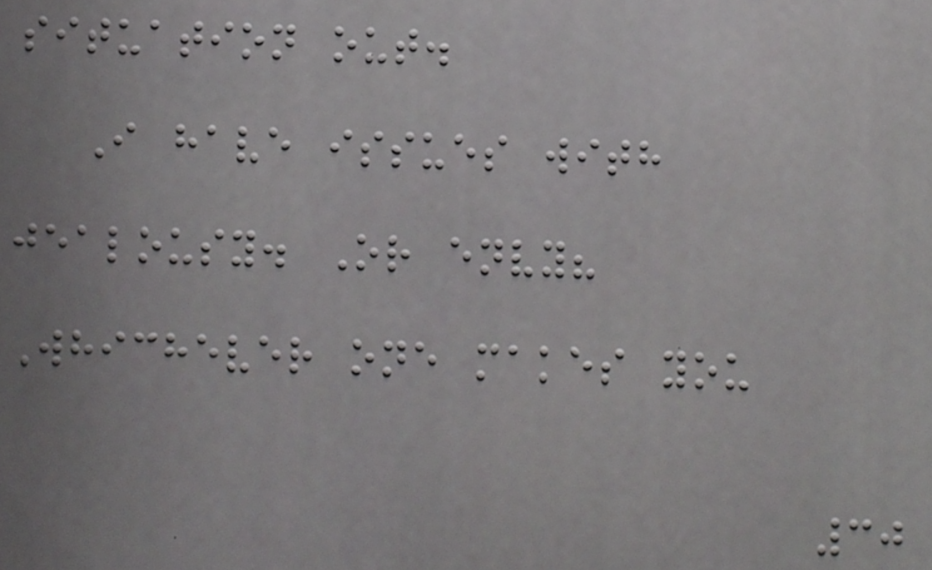situation out.
I have issues with
jealousy. Or envy?
Whichever one makes you
30
